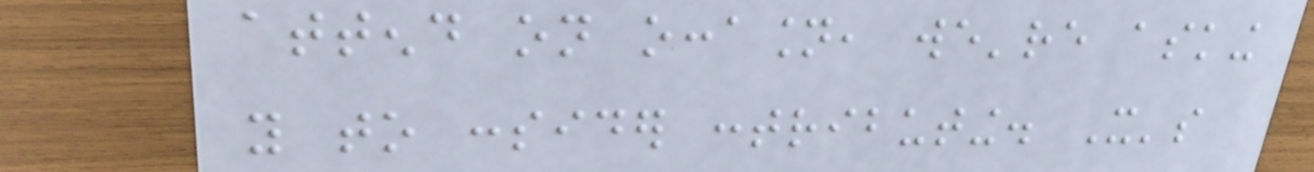attend on occasion, we're asking
you to consider contributing. It's
